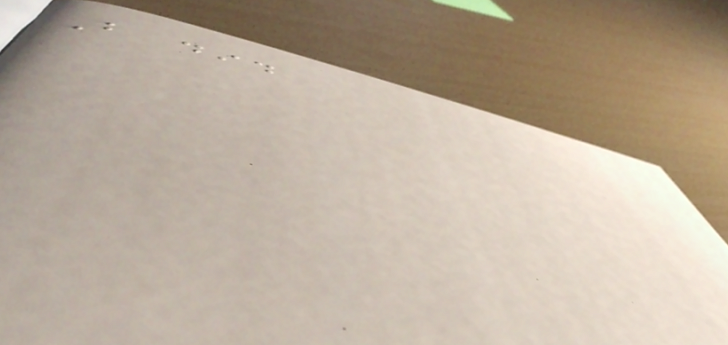But did
